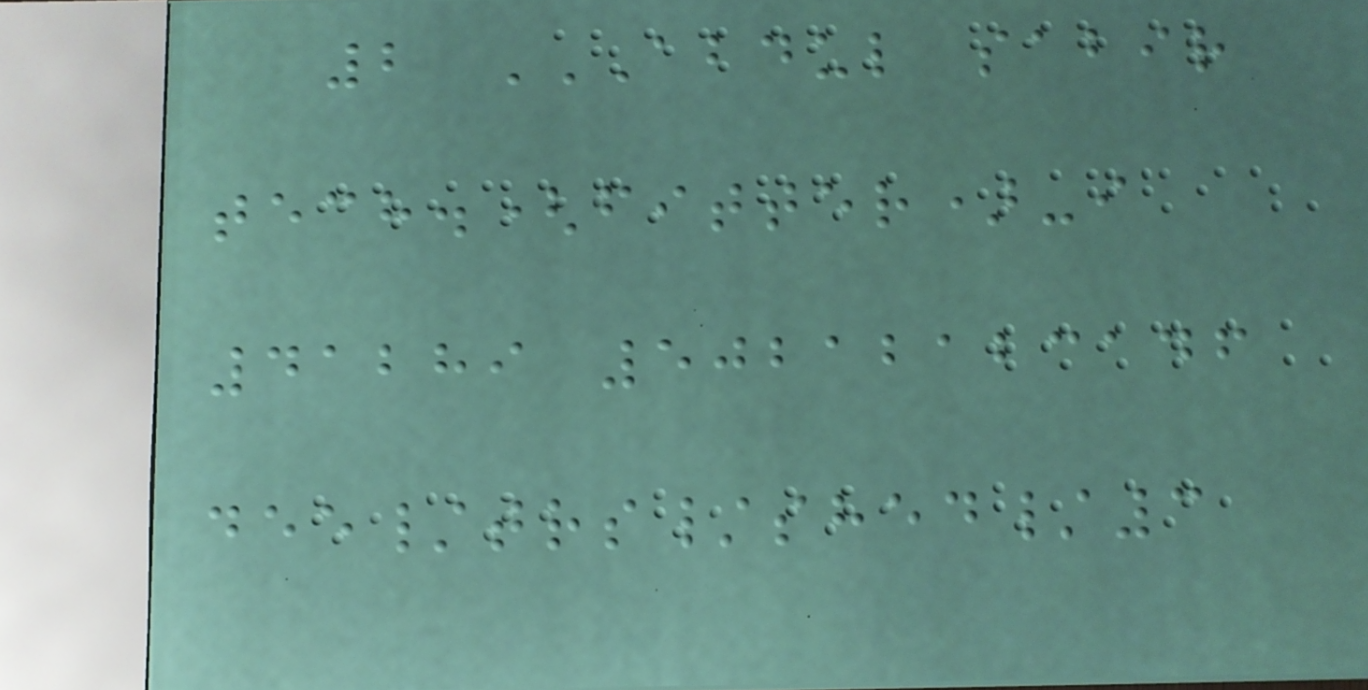2 ABDUL SABIR
TECH.(FITTER)-I
41289 50212123146
DEE/TRS/SHED/3
